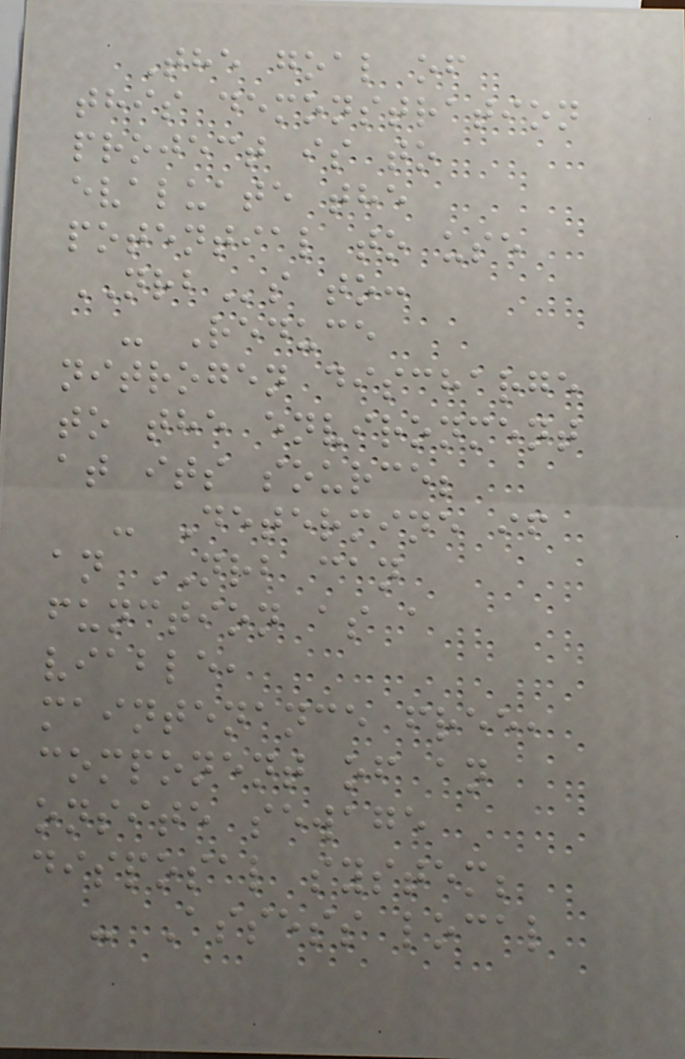The goal of
this demonstration
project is to
evaluate the
potential to use
NRBs to:
- Reduce
nitrogen discharge
to the environment
at its source;
- Determine if
an NRB can
function as a
viable,
maintenance free,
component of an
onsite sewage
disposal system;
- Assess local
